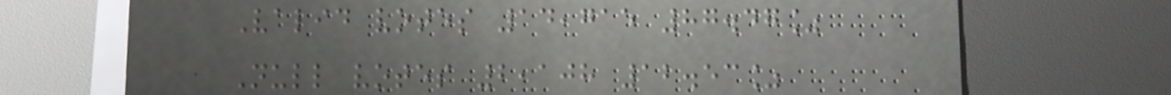Valid votes 14,715 87.47%
Null votes 2,108 12.53%
